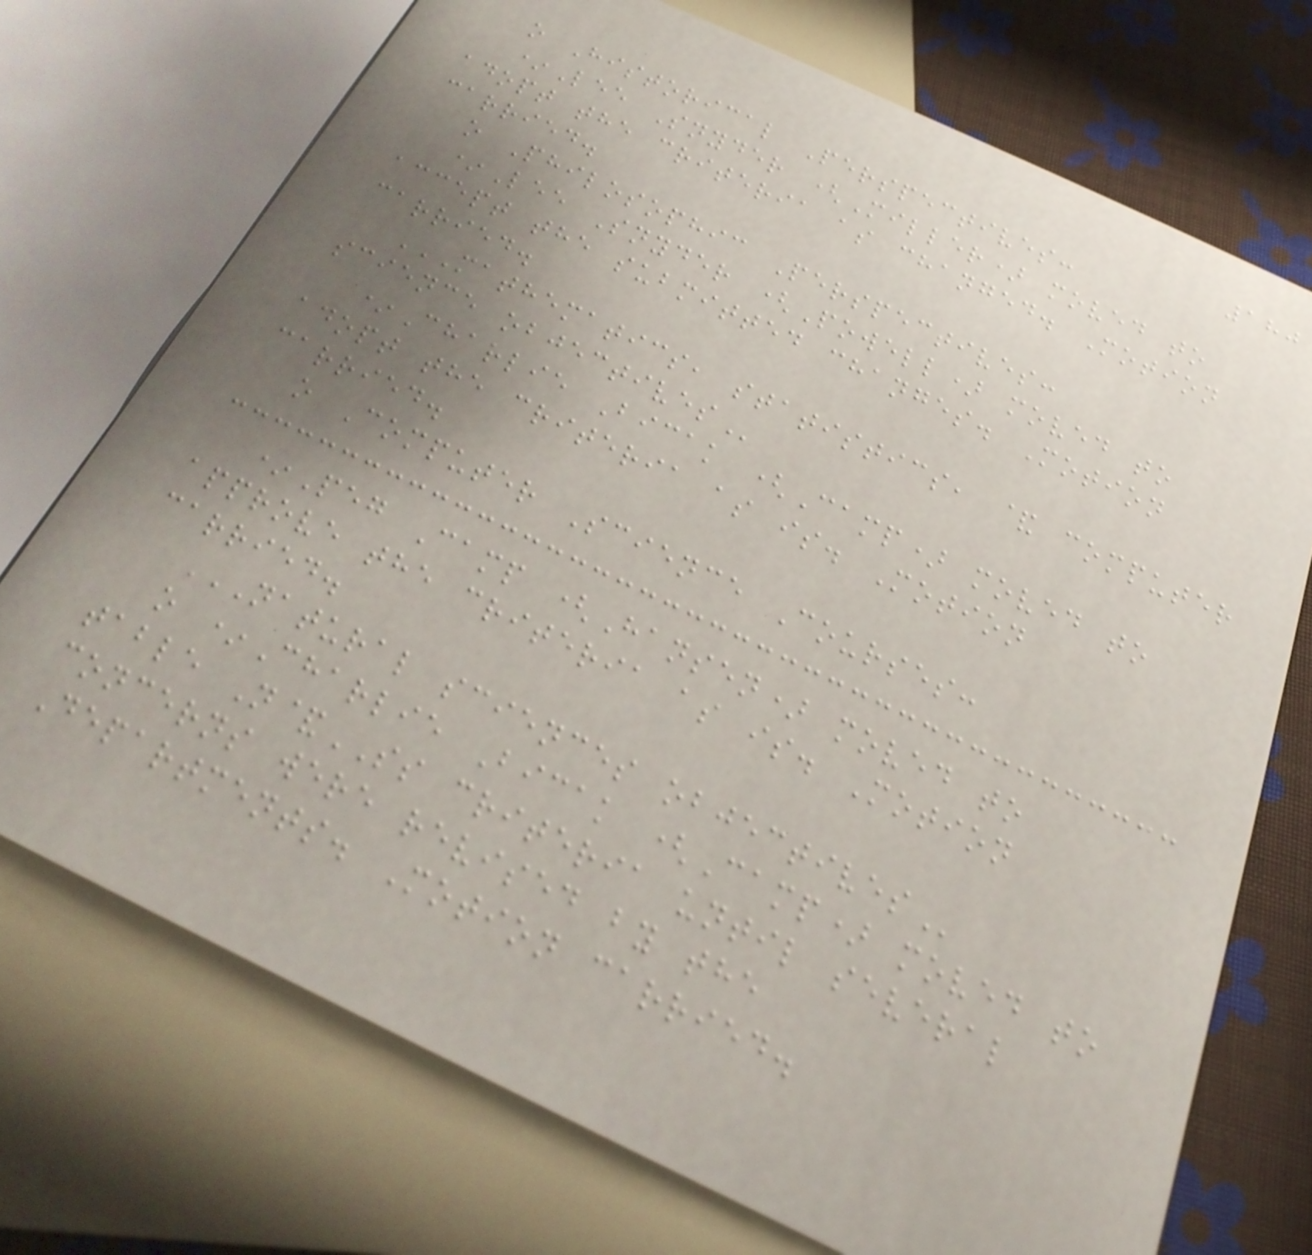180
o Historical Perspectives:
*Lee Snyder (Miller) moved to
adopt the criteria as changed. Motion
carried.
o Philosophic Perspectives:
*Lee Snyder (Powell) moved to
accept the submitted changes. Motion
carried.
MATHEMATICS, STATISTICS, & COMPUTER
SCIENCE OBJECTIVES
*Charlie Bicak (Camp) moved to
adopt the criteria as is. Motion
carried.
o Computer Science Courses:
*Peg Camp (Hansen) moved to
approve the criteria as is. Motion
carried.
NATURAL SCIENCES OBJECTIVES
o *Charlie Bicak (Camp) moved to
table N&SS criteria until several
concerns were revised by the
Departments. Motion carried.
